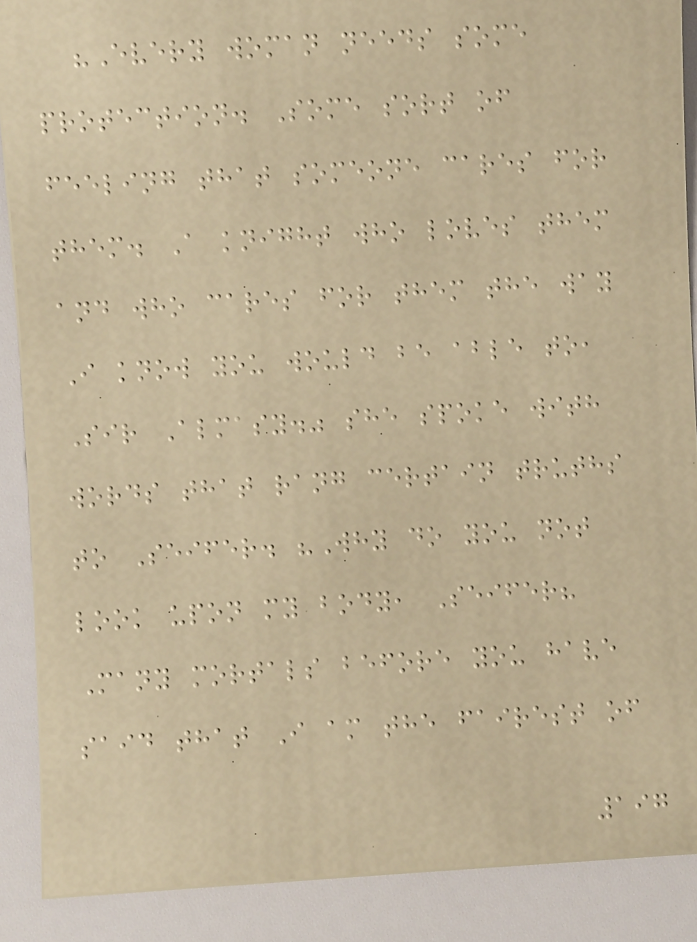"Every woman needs some
protection. Some sort of
feeling that someone cares for
them. A knight who loves them
and who cares for them the way
I know you would be able to,
Sir Almasy." she spoke with
words that rang certain truths
to Seifer. "Why do you not
look upon my body, Seifer?
Many mortals before you have
said that I am the fairest of
197
